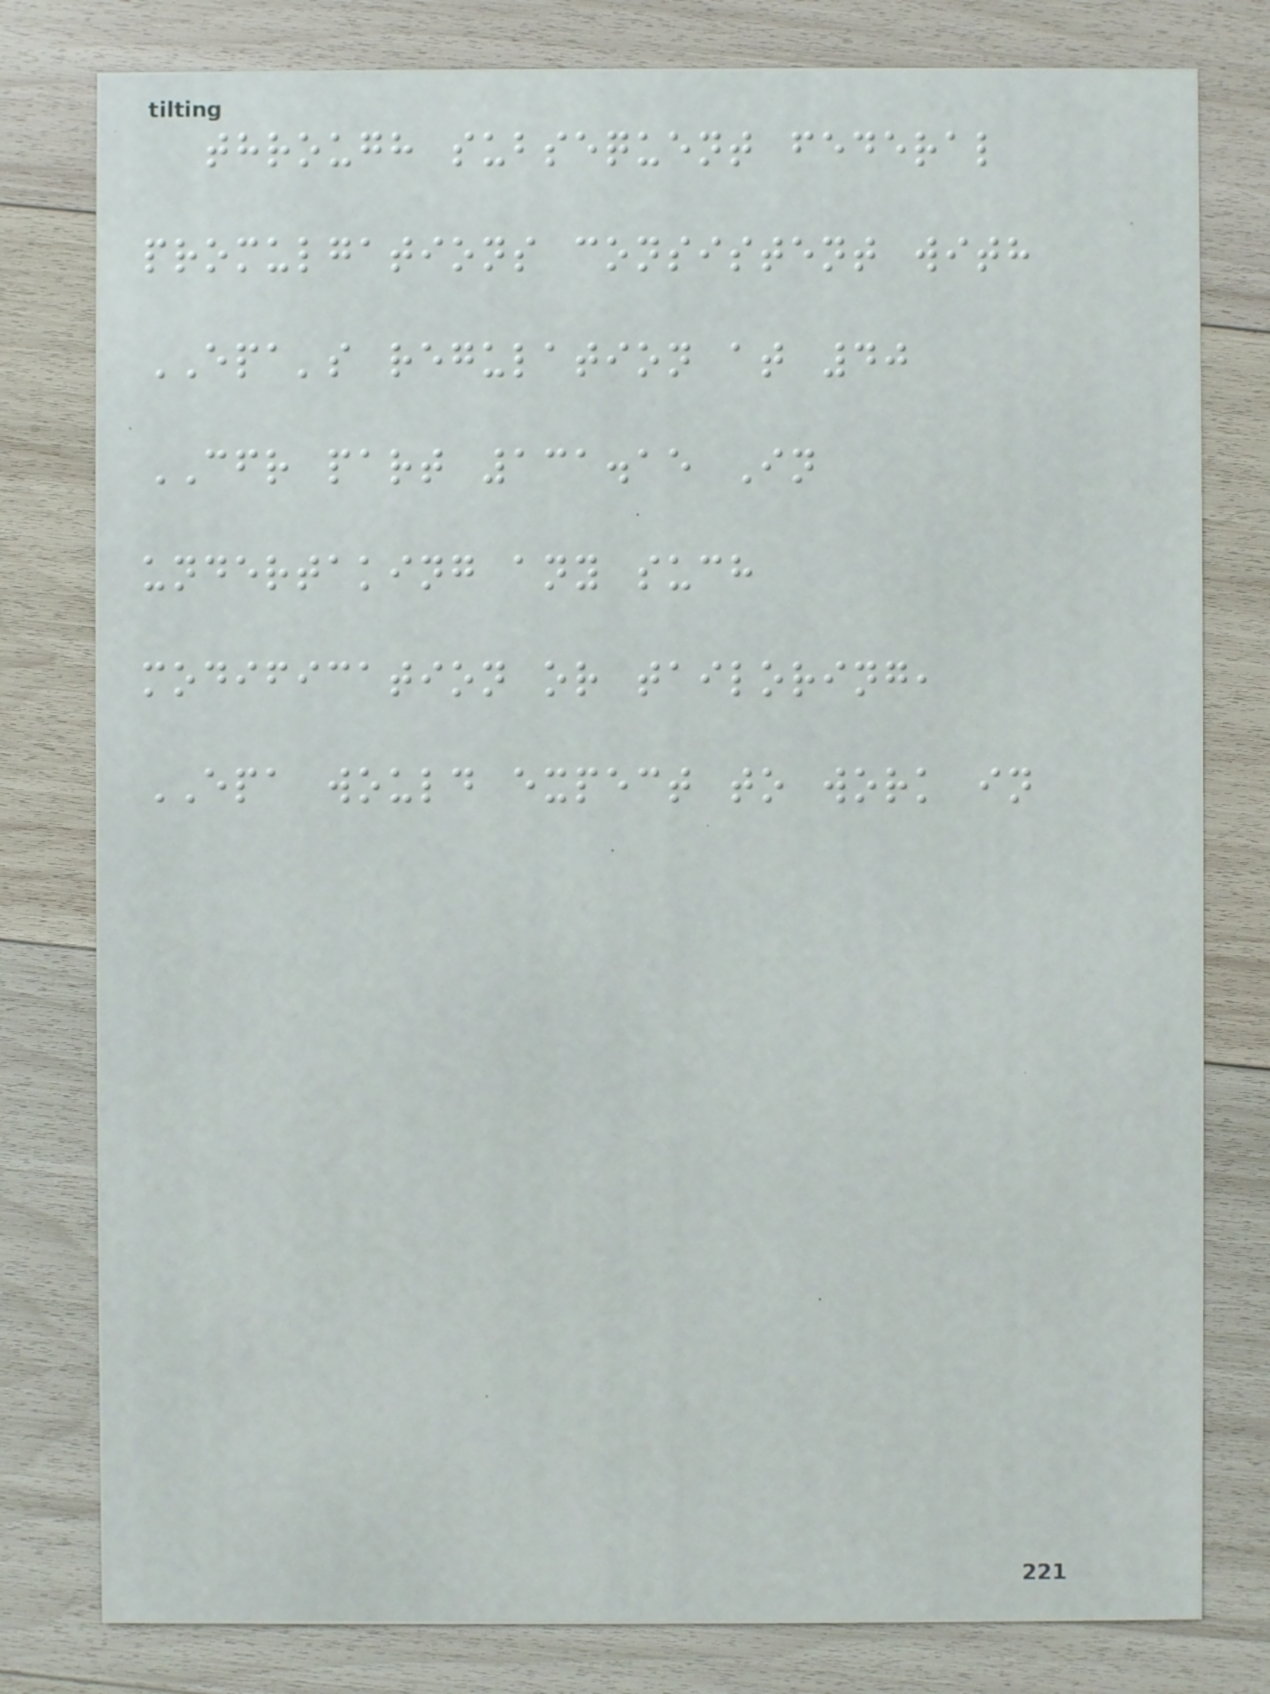through subsequent federal
promulgations consistent with
EPA's regulation at 40
CFR part 131.15 In
undertaking any such
modification or tailoring,
EPA would expect to work in
